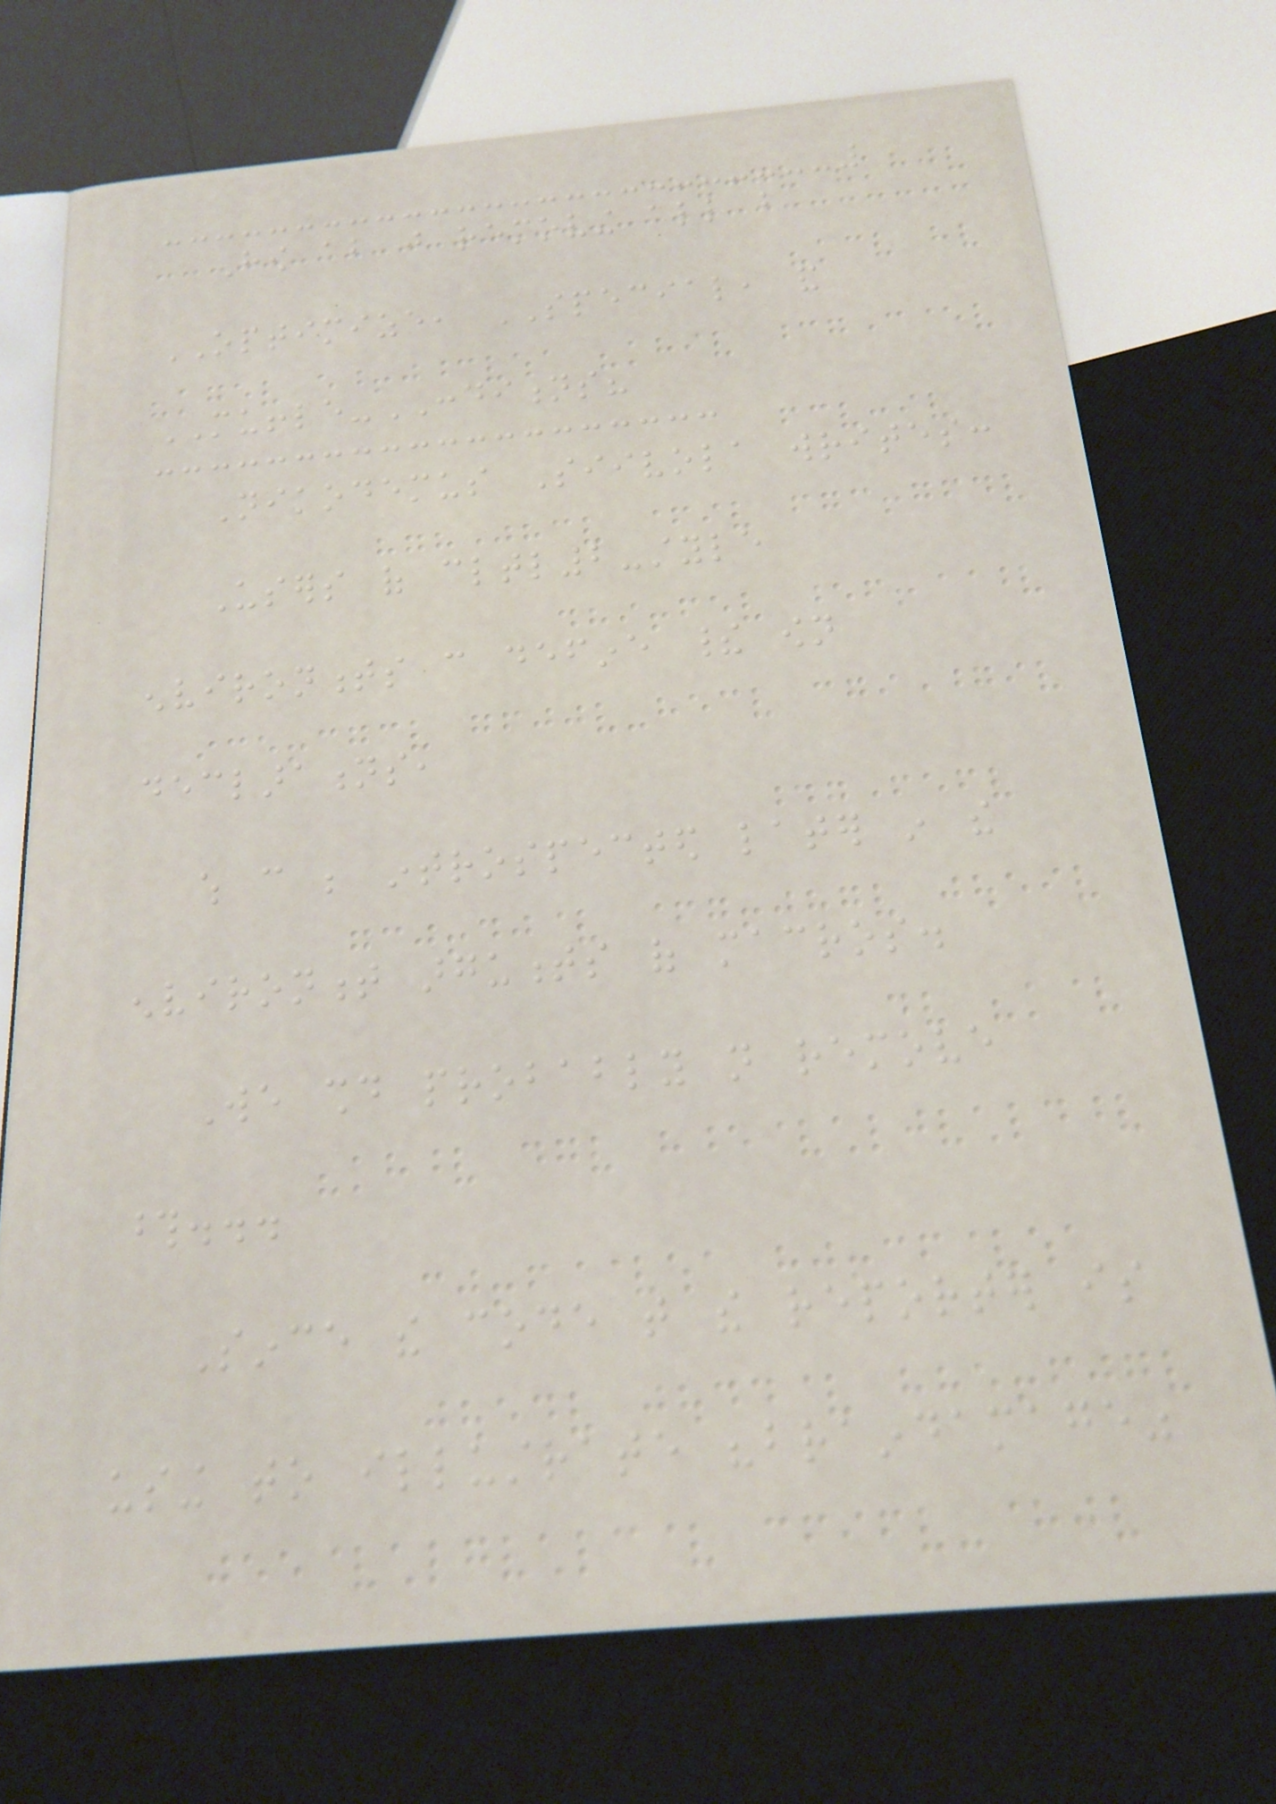How about just removing all but
OPTIMIZE, SPECIAL, and
MUFFLE-CONDITIONS?
Nikodemus Siivola writes:
Users of cltl2-style
environments can define their own
declarations,
which can be introspected later in the
environment arguments of macros.
We should probably not remove
those...
Since the code that the reporter is
using to illustrate "braindamage"
